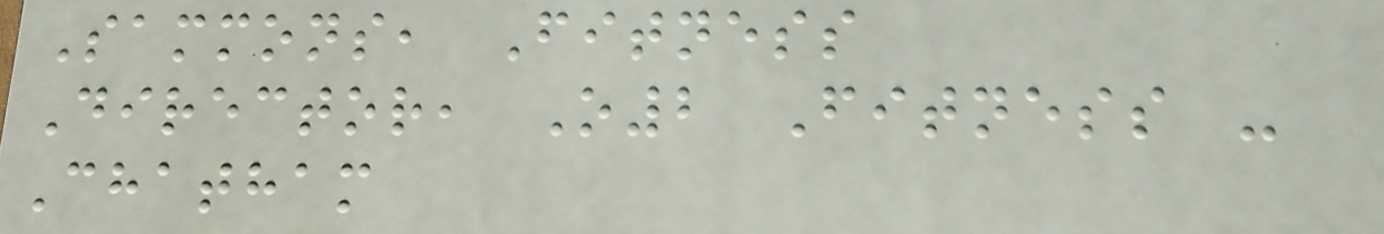Sammons, Fitness
Director, O2 Fitness -
Chatham
